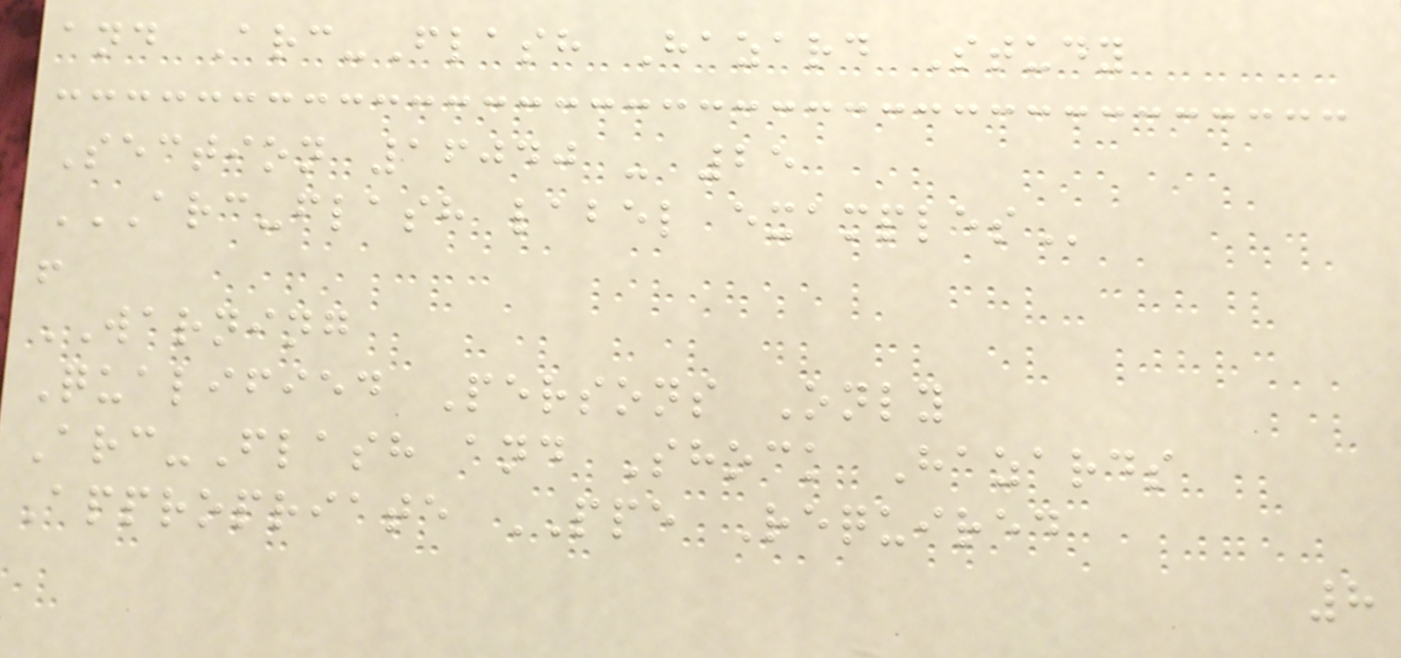and Arc-Flash Hazard Study
Section 16040 - 25
ARC-FLASH LABEL EXAMPLES
!
WARNING
Qualified Persons Only
Arc-Flash and Shock Hazards
Appropriate PPE Required
8
